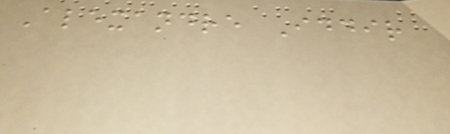Alexandre Iddir
